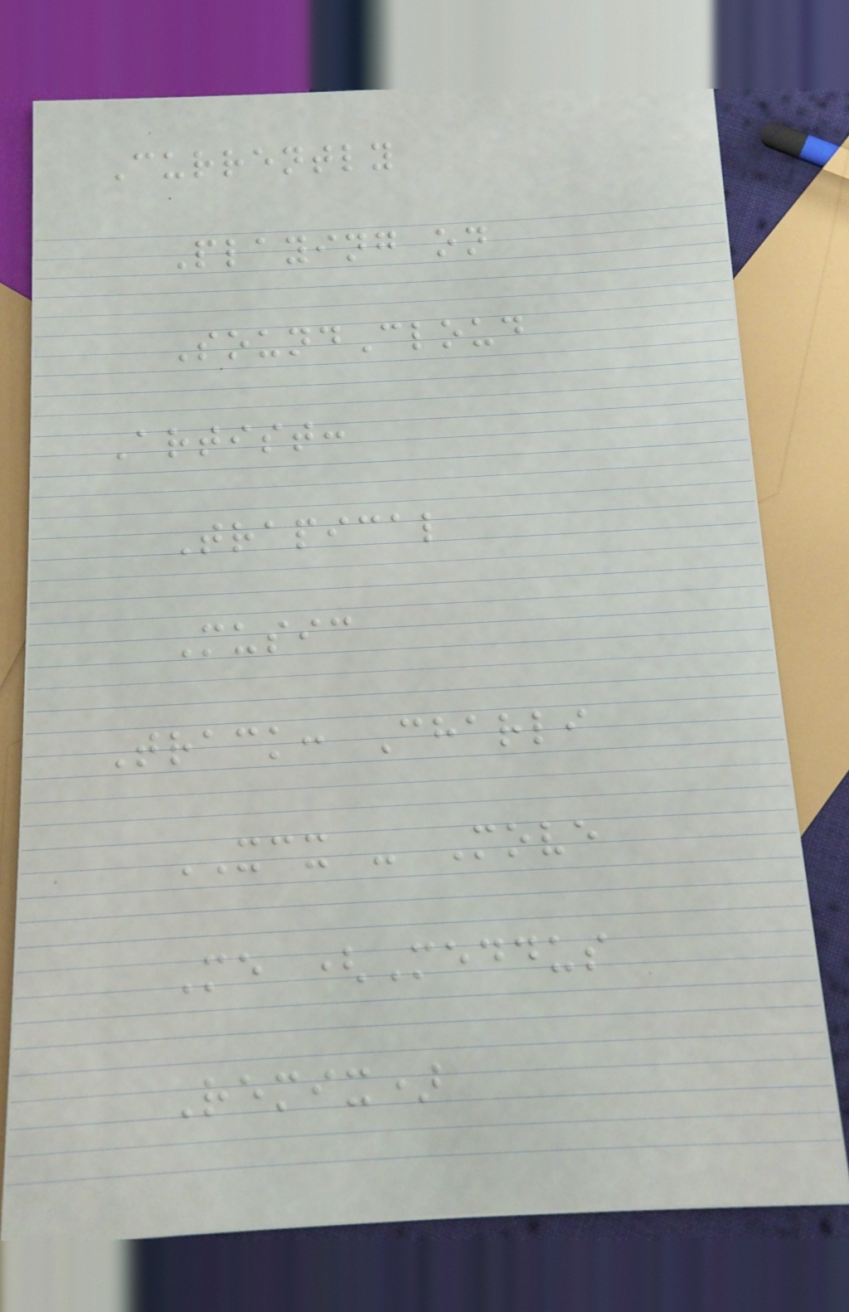Currently
Playing on
SoundCloud
Artist:
Trapical
Music
Track: Charli
XCX - Move
Me (Meddus
Remix)
